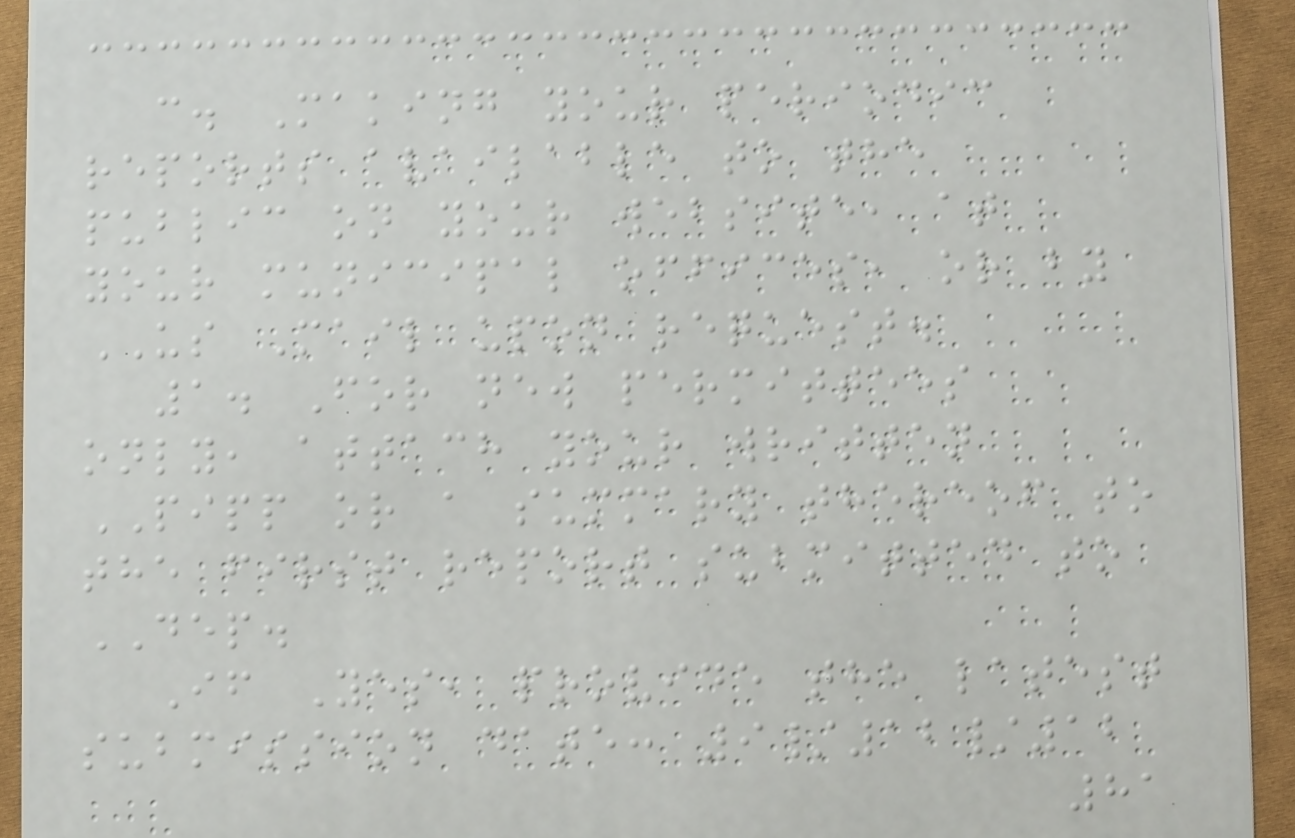c. Making your periodic
reports available to the
public on your website, at
your municipal offices, or by
US Mail upon request.
1. For new permittees
only, attach your written
PIPP or a summary thereof to
the first report submitted to
DEP.
If Yes, provide the latest
submission date: 9/12/12
81
